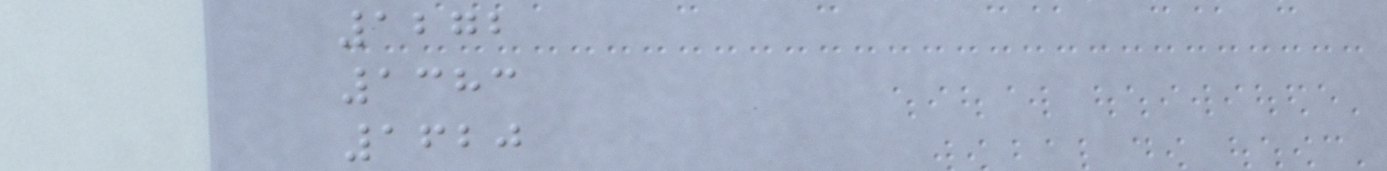1272
1383
1620
